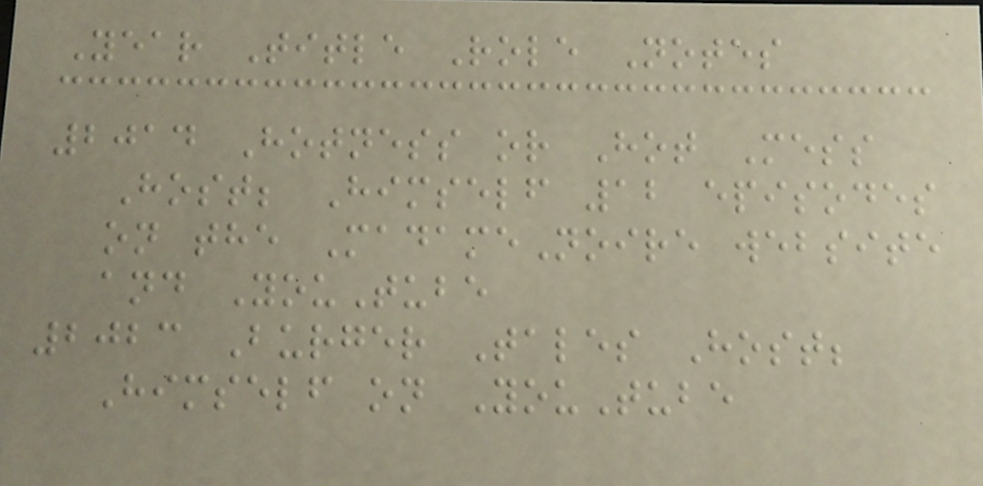Year Title Role Notes
2014 Hotness or Hot Mess
Host; Himself 12 episodes
on the MadameNoire website
and YouTube
2023 Burger Tales Host;
Himself on YouTube
